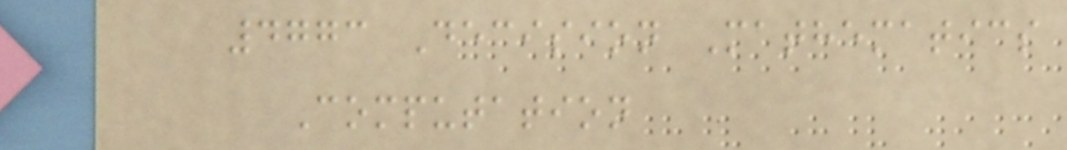4773 Decision Mathematics
Computation
